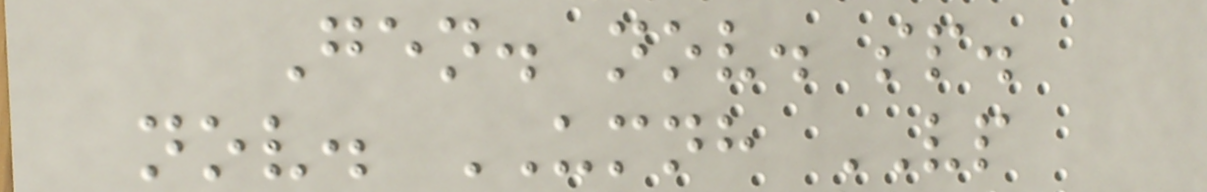Gen. nov. sp.
nov. UMNH VP
